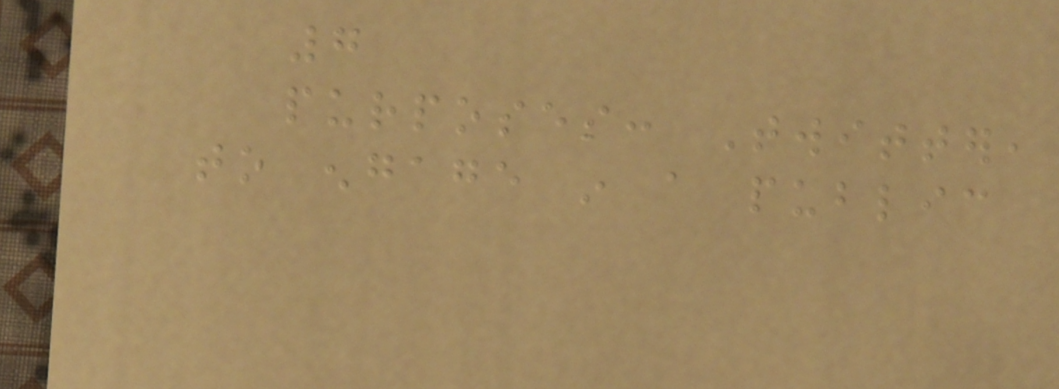7
purposes: Twitter,
to engage in a public
